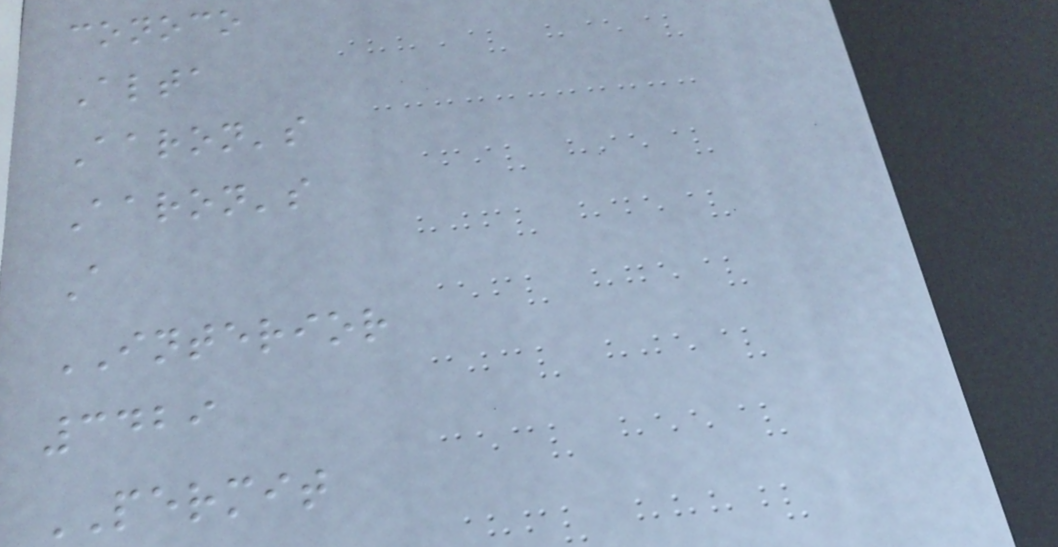conoco
Alta
Aaron's
Aaron's
A
INTERIOR
3429
PERMIT
